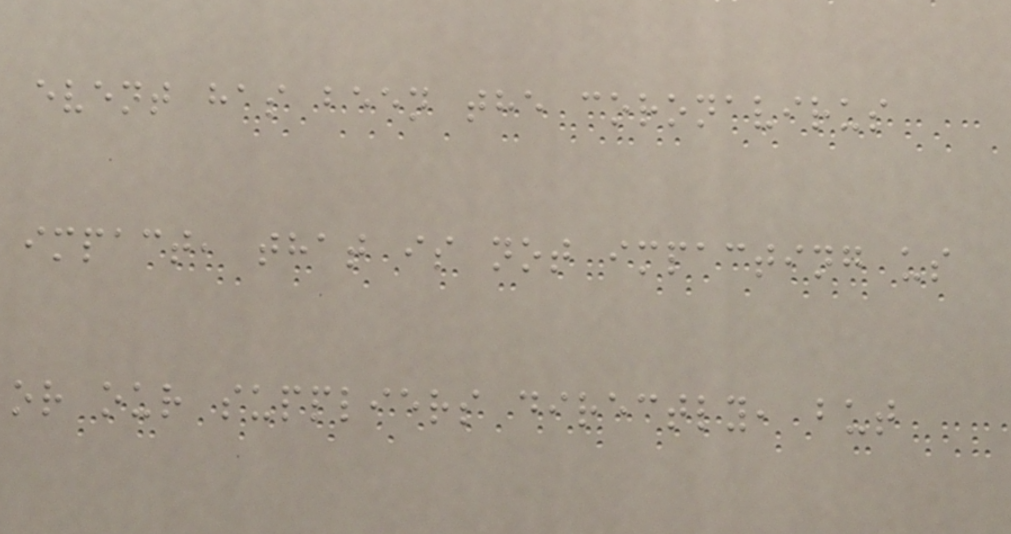event has been the coronavirus
impact, that is not impacting us
or our suppliers directly, but
